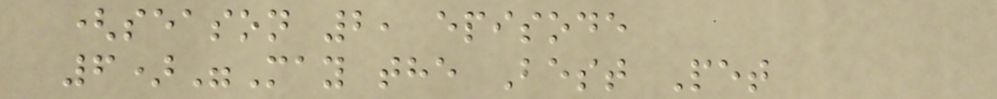(season 2, episode
6)"May the Best Pet
